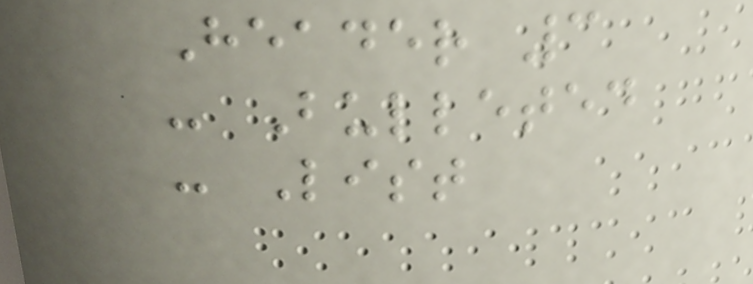Header 3
- Bulleted
- List
